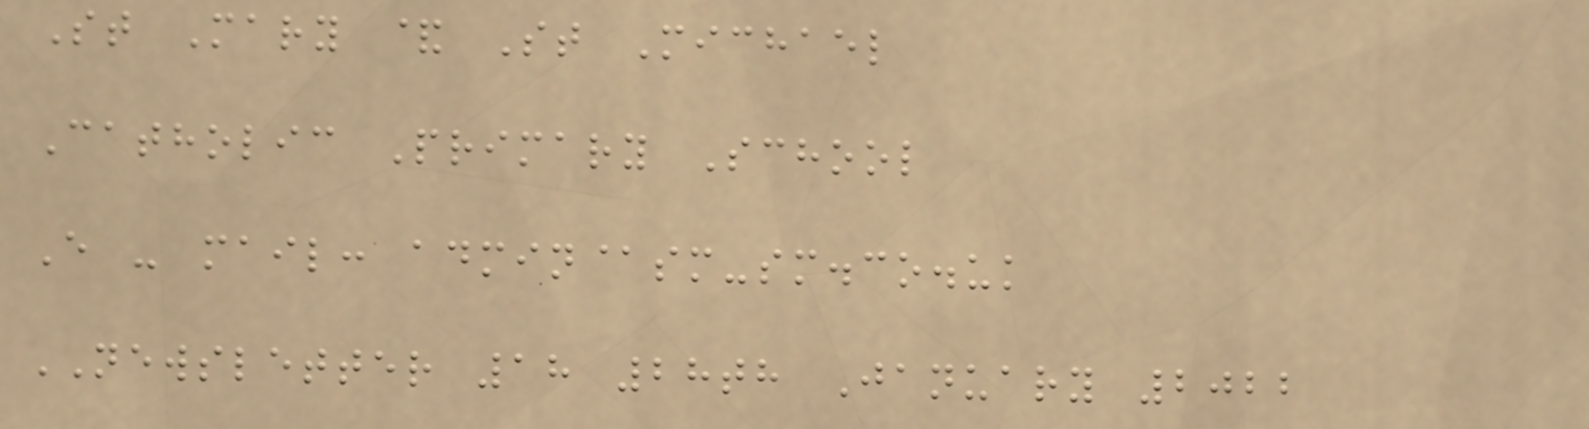St Mary & St Michael
Catholic Primary School
E - mail: admin@sm-sm.co.uk
NEWSLETTER 18 28th January 2022
